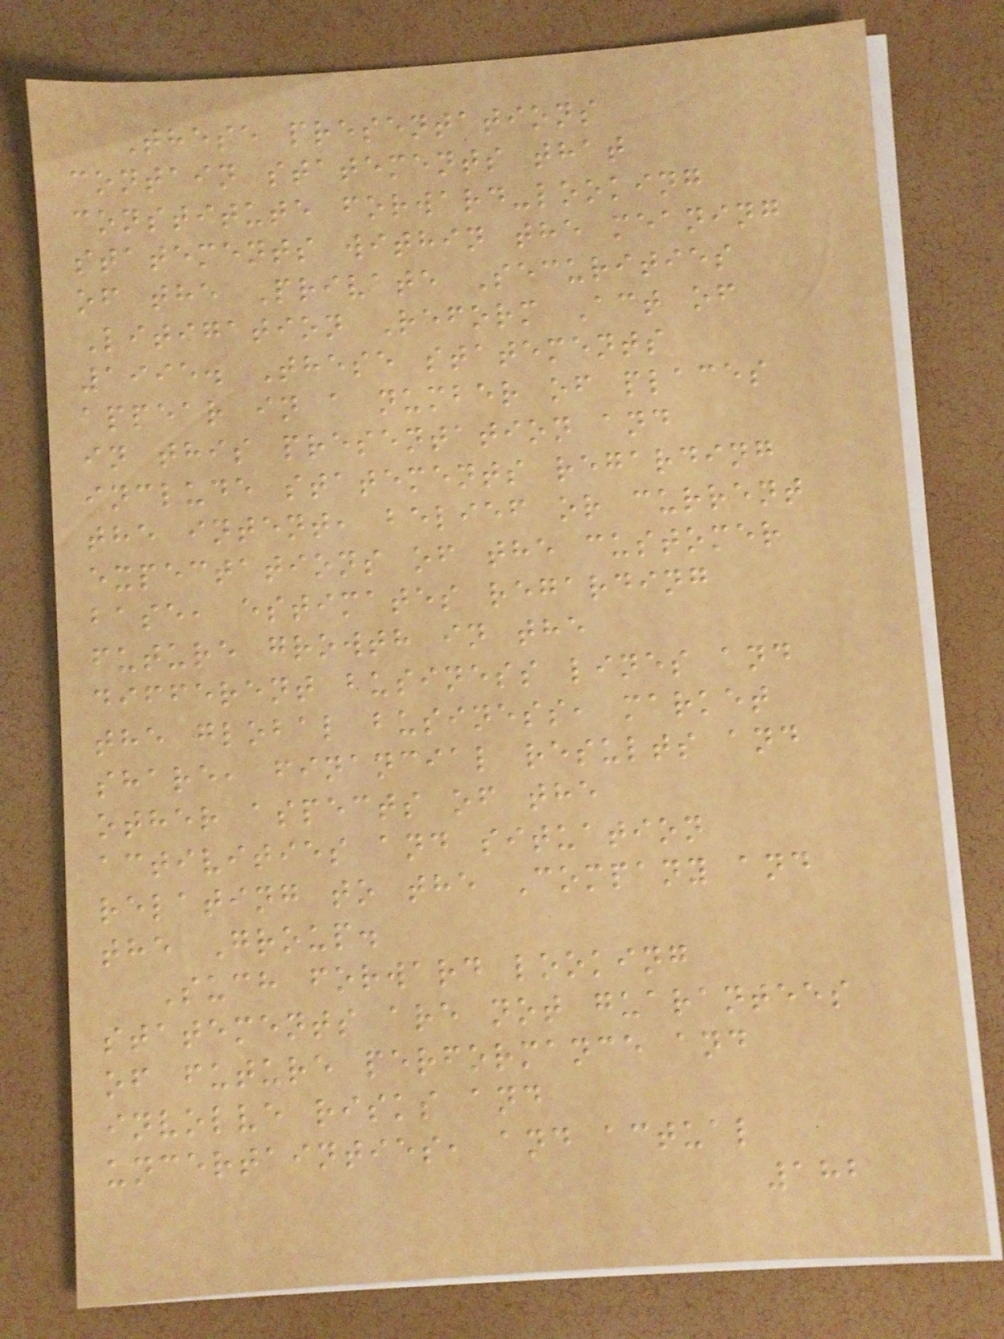These presentations
contain statements that
constitute forward-looking
statements within the meaning
of the Private Securities
Litigation Reform Act of
1995. These statements
appear in a number of places
in this presentation and
include statements regarding
the intent, belief or current
expectations of the customer
base, estimates regarding
future growth in the
different business lines and
the global business, market
share, financial results and
other aspects of the
activities and situation
relating to the Company and
the Group.
Such forward looking
statements are not guarantees
of future performance and
involve risks and
uncertainties, and actual
182
